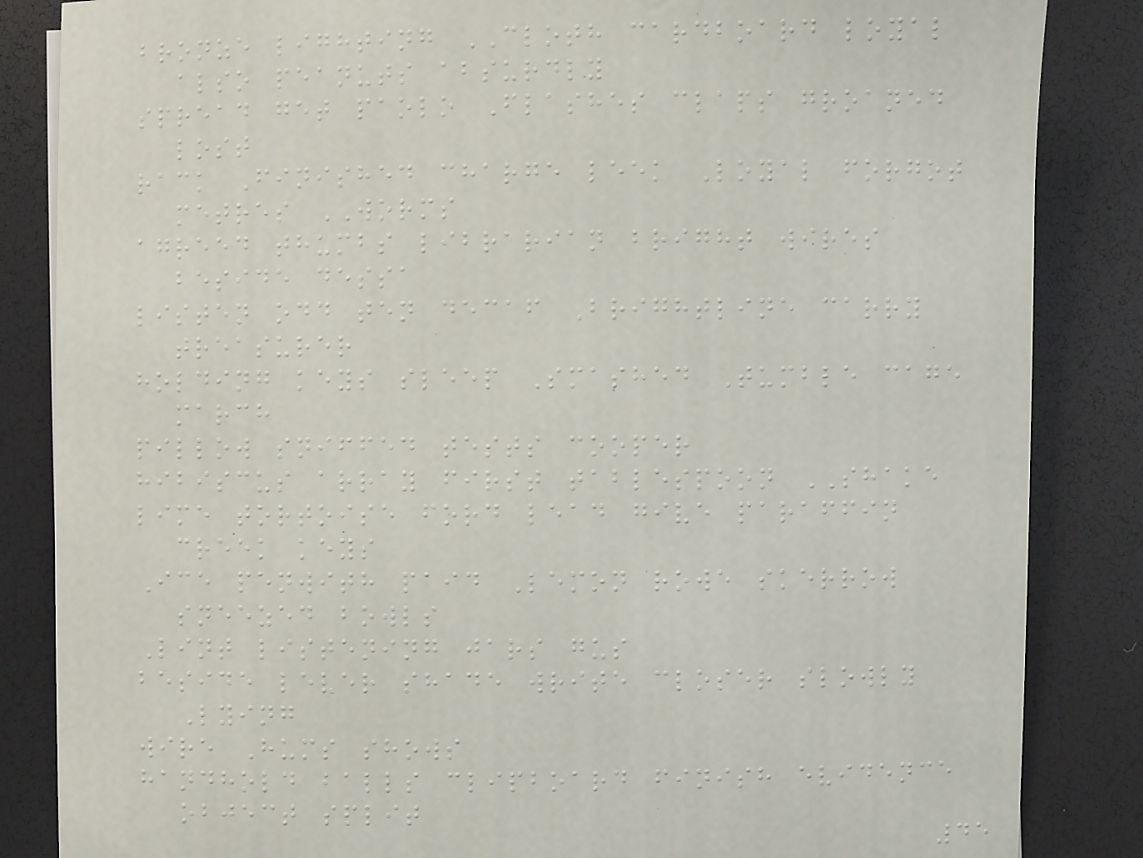bronze lighting CLOTH cardboard loyal
also peanuts absurdly
spread get paolo Flashes claps groaned
lost
rack Finished charge leek Loyal forgot
metres WORMS
agreed thumbs librarian bright wires
beside dessa
listen odd ten decaf Brightline carry
treasurer
holding keys sleep Smashed Tumble cage
march
pillow sniffed tests cooper
hibiscus array first tablespoon SHAKE
lime tortoise ford lead give paraffin
creek keys
Ice penwith paid Lemon rowe skerrow
sneezed bowls
Lint listening jars gus
beside lever shade write closer slowly
Lying
wire Hums shows
handhold balls clipboard finish evidence
object split
45
